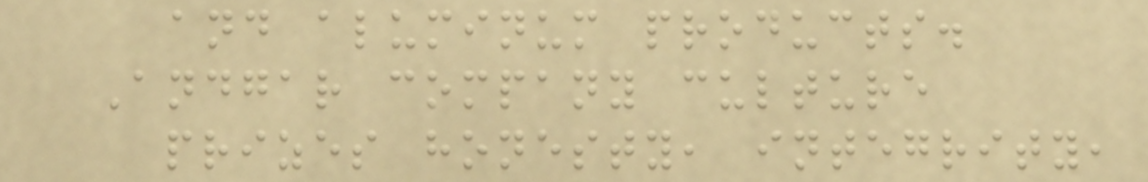and aluminum products.
Andgar company culture
prizes honesty, integrity,
